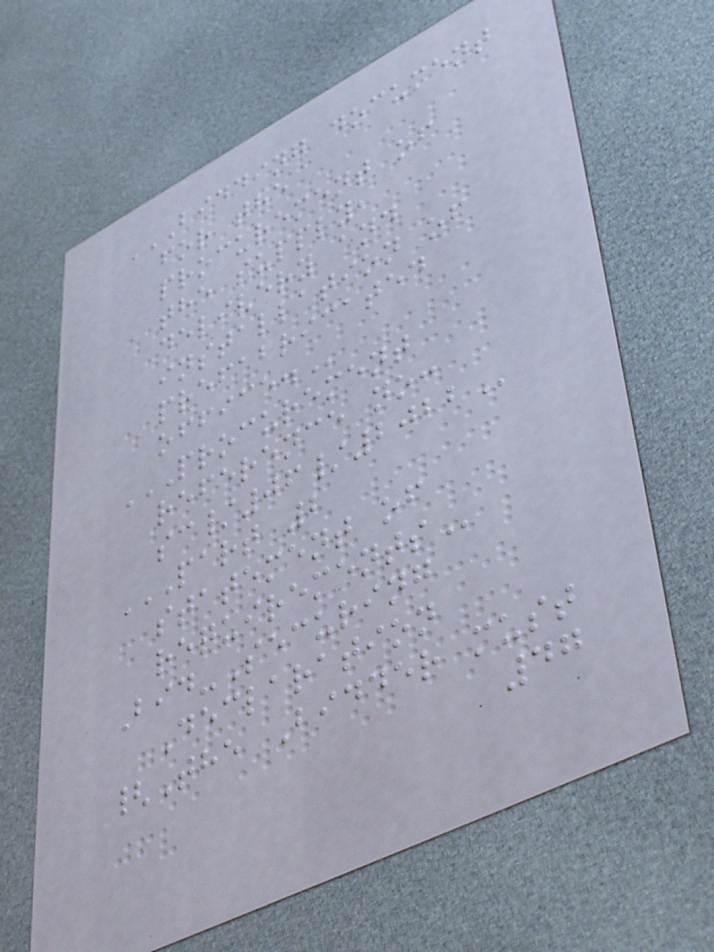BIDDING DOCUMENT
FOR THE
PROCUREMENT OF
THE SUPPLY,
DELIVERY AND
INSTALLATION OF
PREFABRICATED
OFFICE.
PROCUREMENT
REFERENCE NO:
SC/06/2022
PART 2
STATEMENT OF
REQUIREMENTS
Bid-Securing
Declaration
{The Bidder must
47
